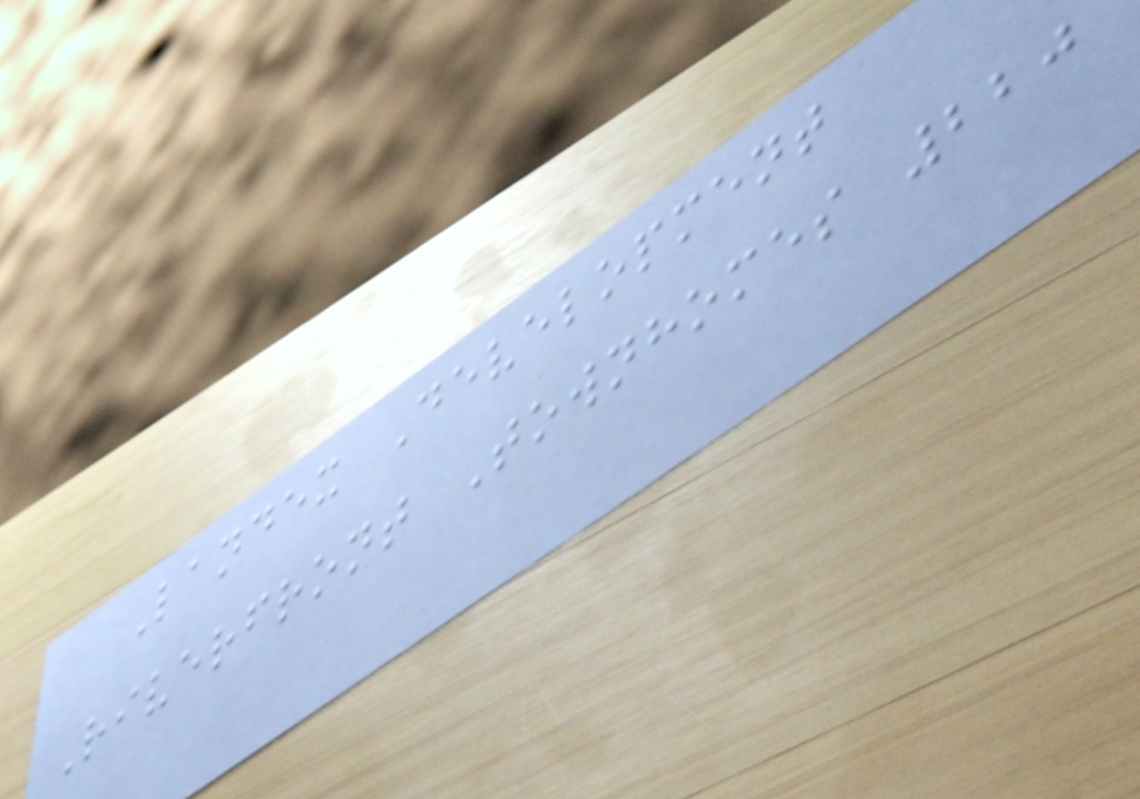Landex Development
Riverfront Townhomes 220
